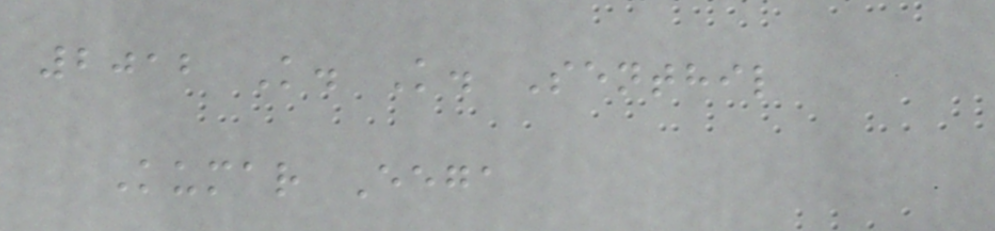2012 K. K. Senthil
Kumar Eega
